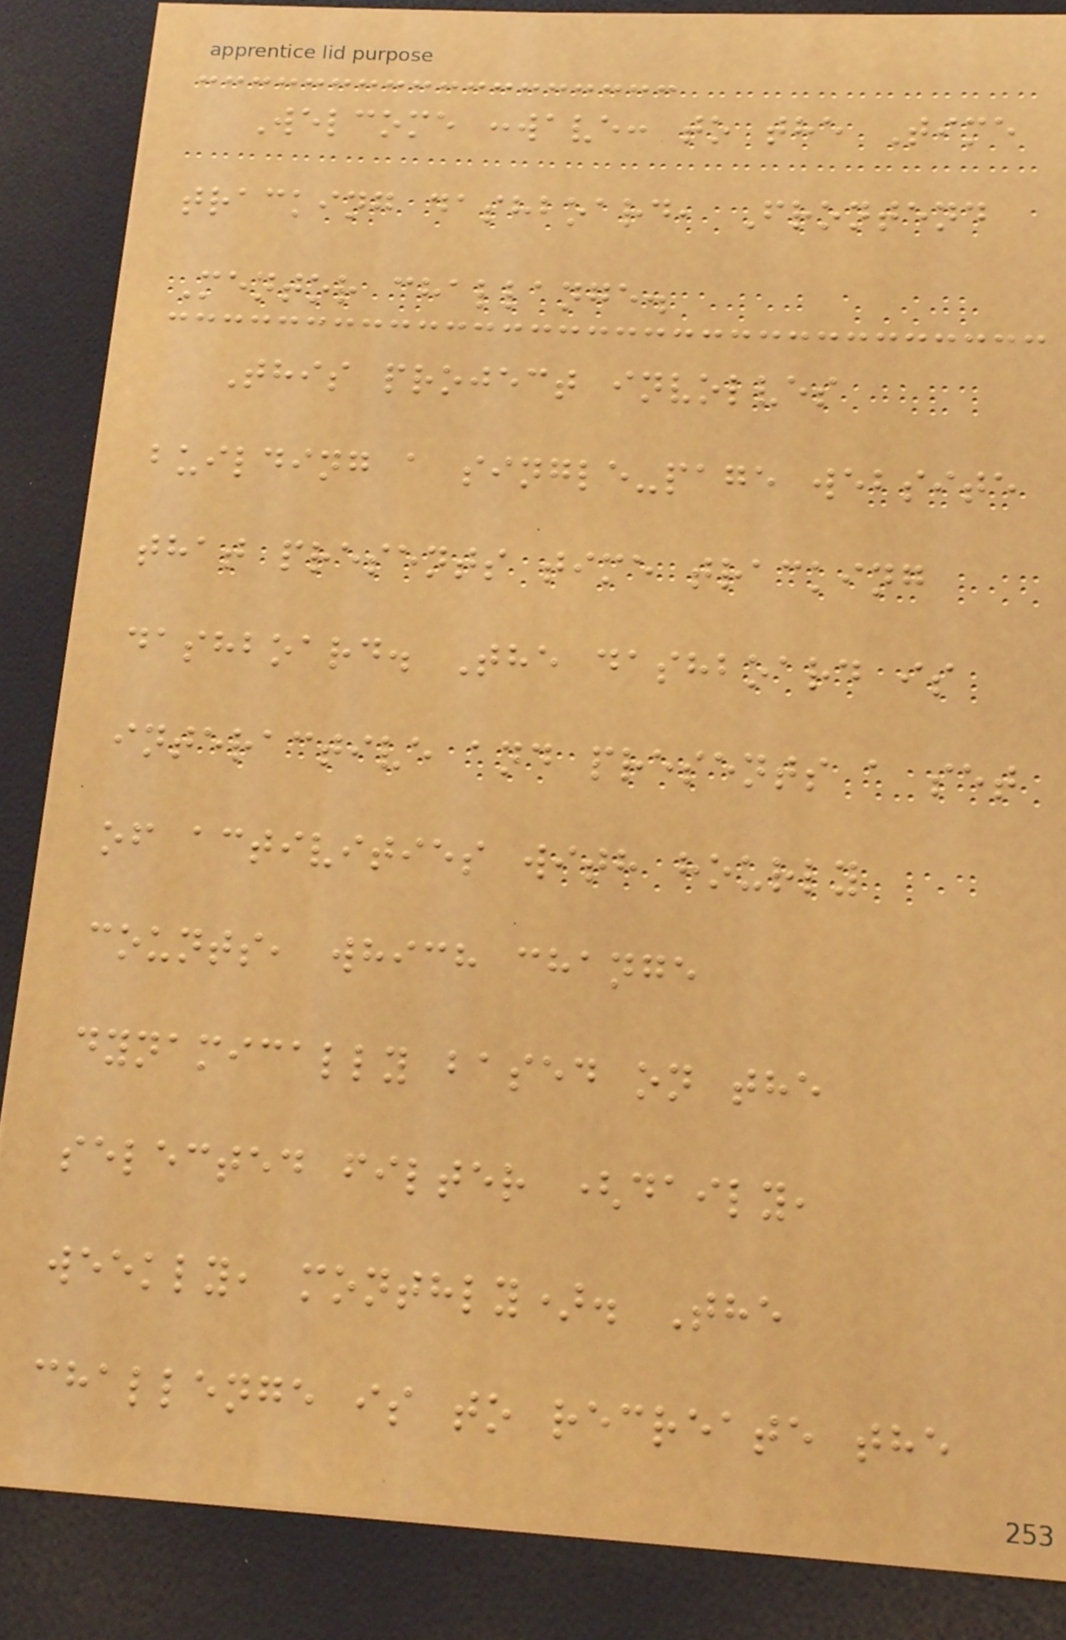Welcome :wave: to the Time
tracking dashboard, Frontend
Mentor challange.
This project involves
building a single-page website
that presents time tracking
dashboard. The dashboard is
interactive and presents a set
of activities with hourly
counts, which change
dynamically based on the
selected filter (daily,
weekly, monthly). The
challenge is to recreate the
